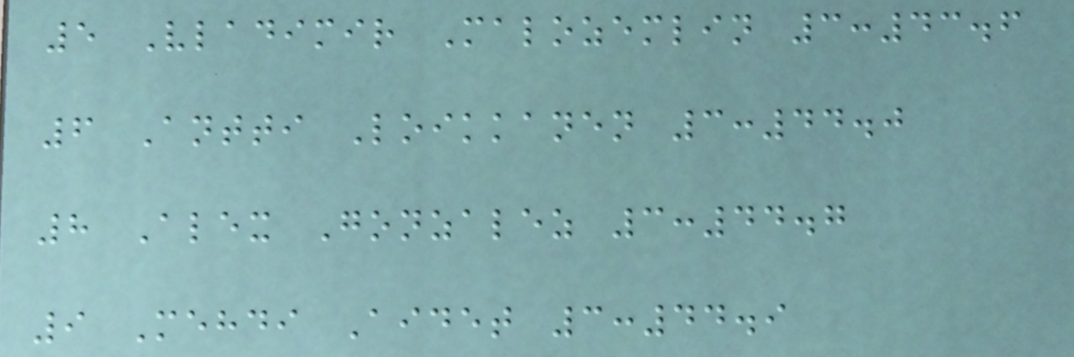5 Vladimir Malozemlin 3:43.6
6 Antti Loikkanen 3:44.0
8 Alex Gonzalez 3:44.7
9 Mehdi Aidet 3:44.9
